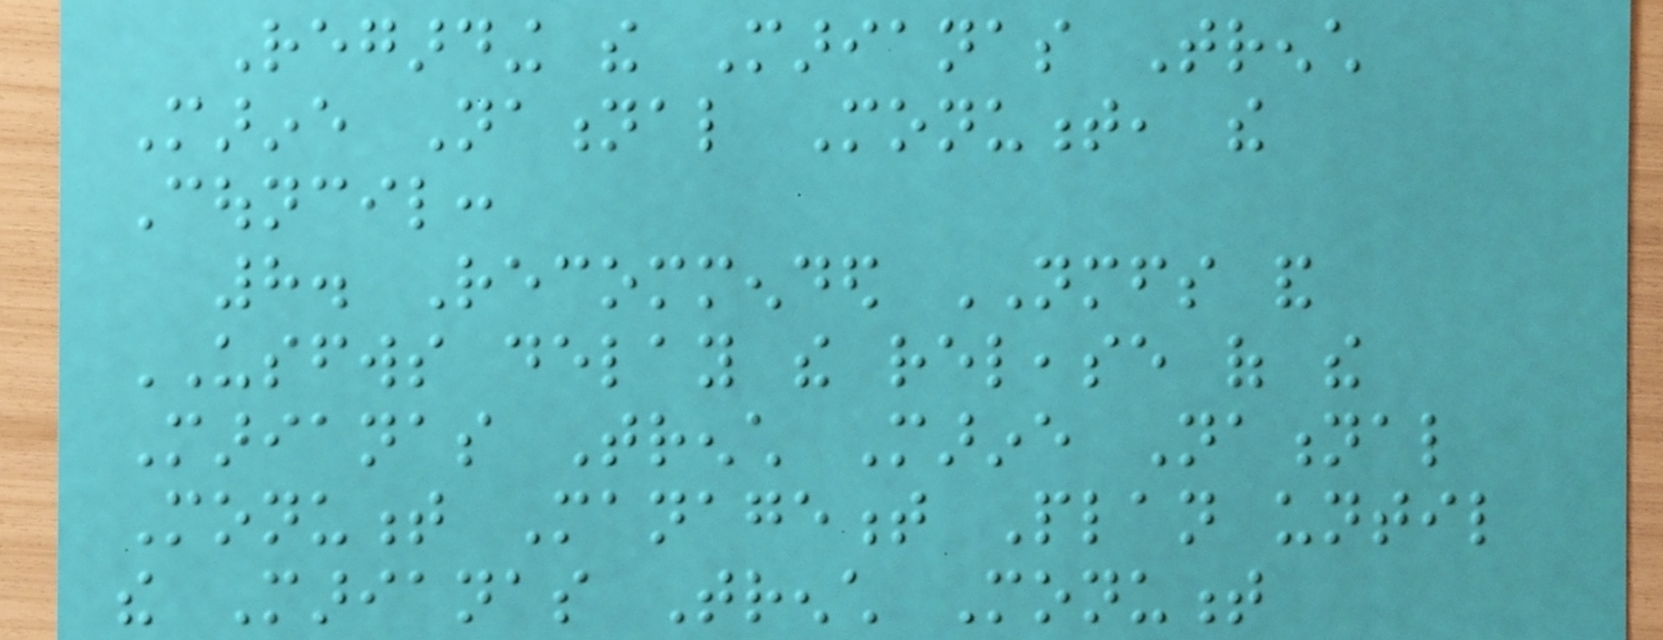Regarding the Marianas Trench
Marine National Monument, the
Council:
8. Recommended NMFS and
USFWS delay the release of the
Marianas Trench Marine National
Monument Management Plan until
the Marianas Trench Monument
